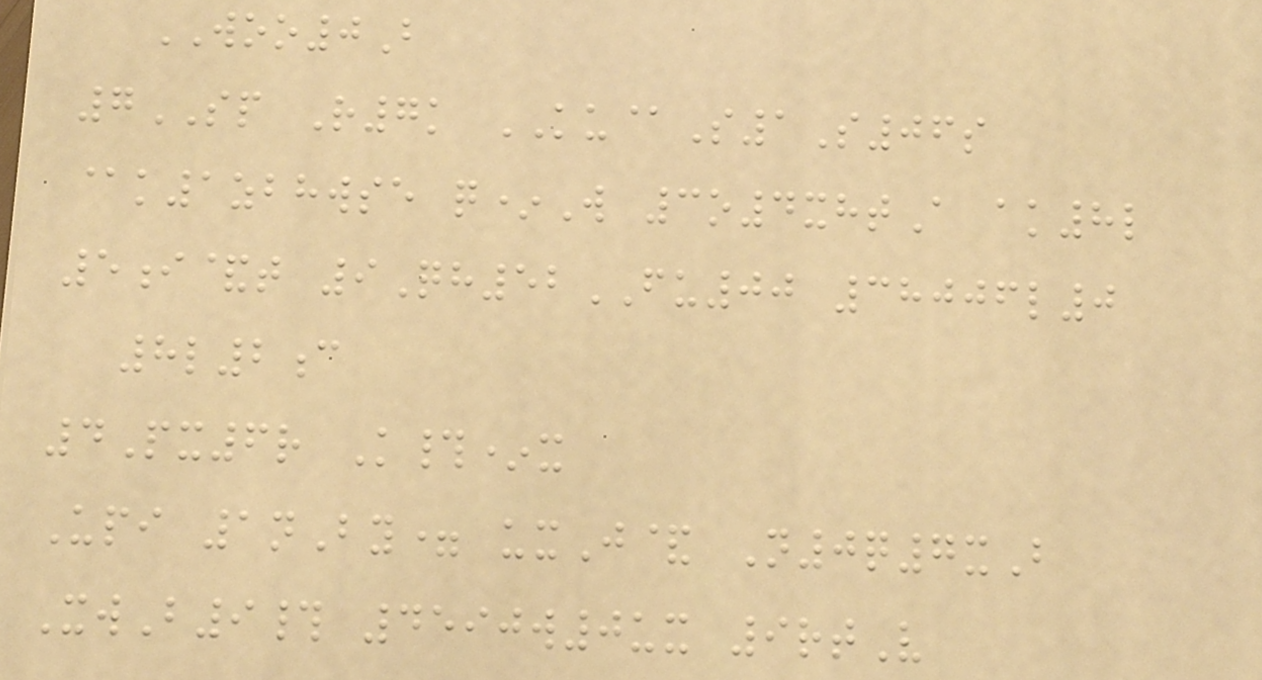WOO0B
7SP R7k KU@S1S06s
@k1zbhwse q*W 3o4xhtA ak8l
5i&t 9Qh52FU00 38006l0
8l2c
4Px6r K#*x
Upi 1nBy= uxJ& N0q7xB
XwB9# 4590w0ux 9rtV
